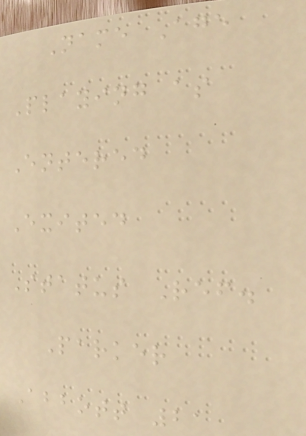Name Age
Playing as
Entered
Exited
Status Ref.
Parker
Abbott 21
